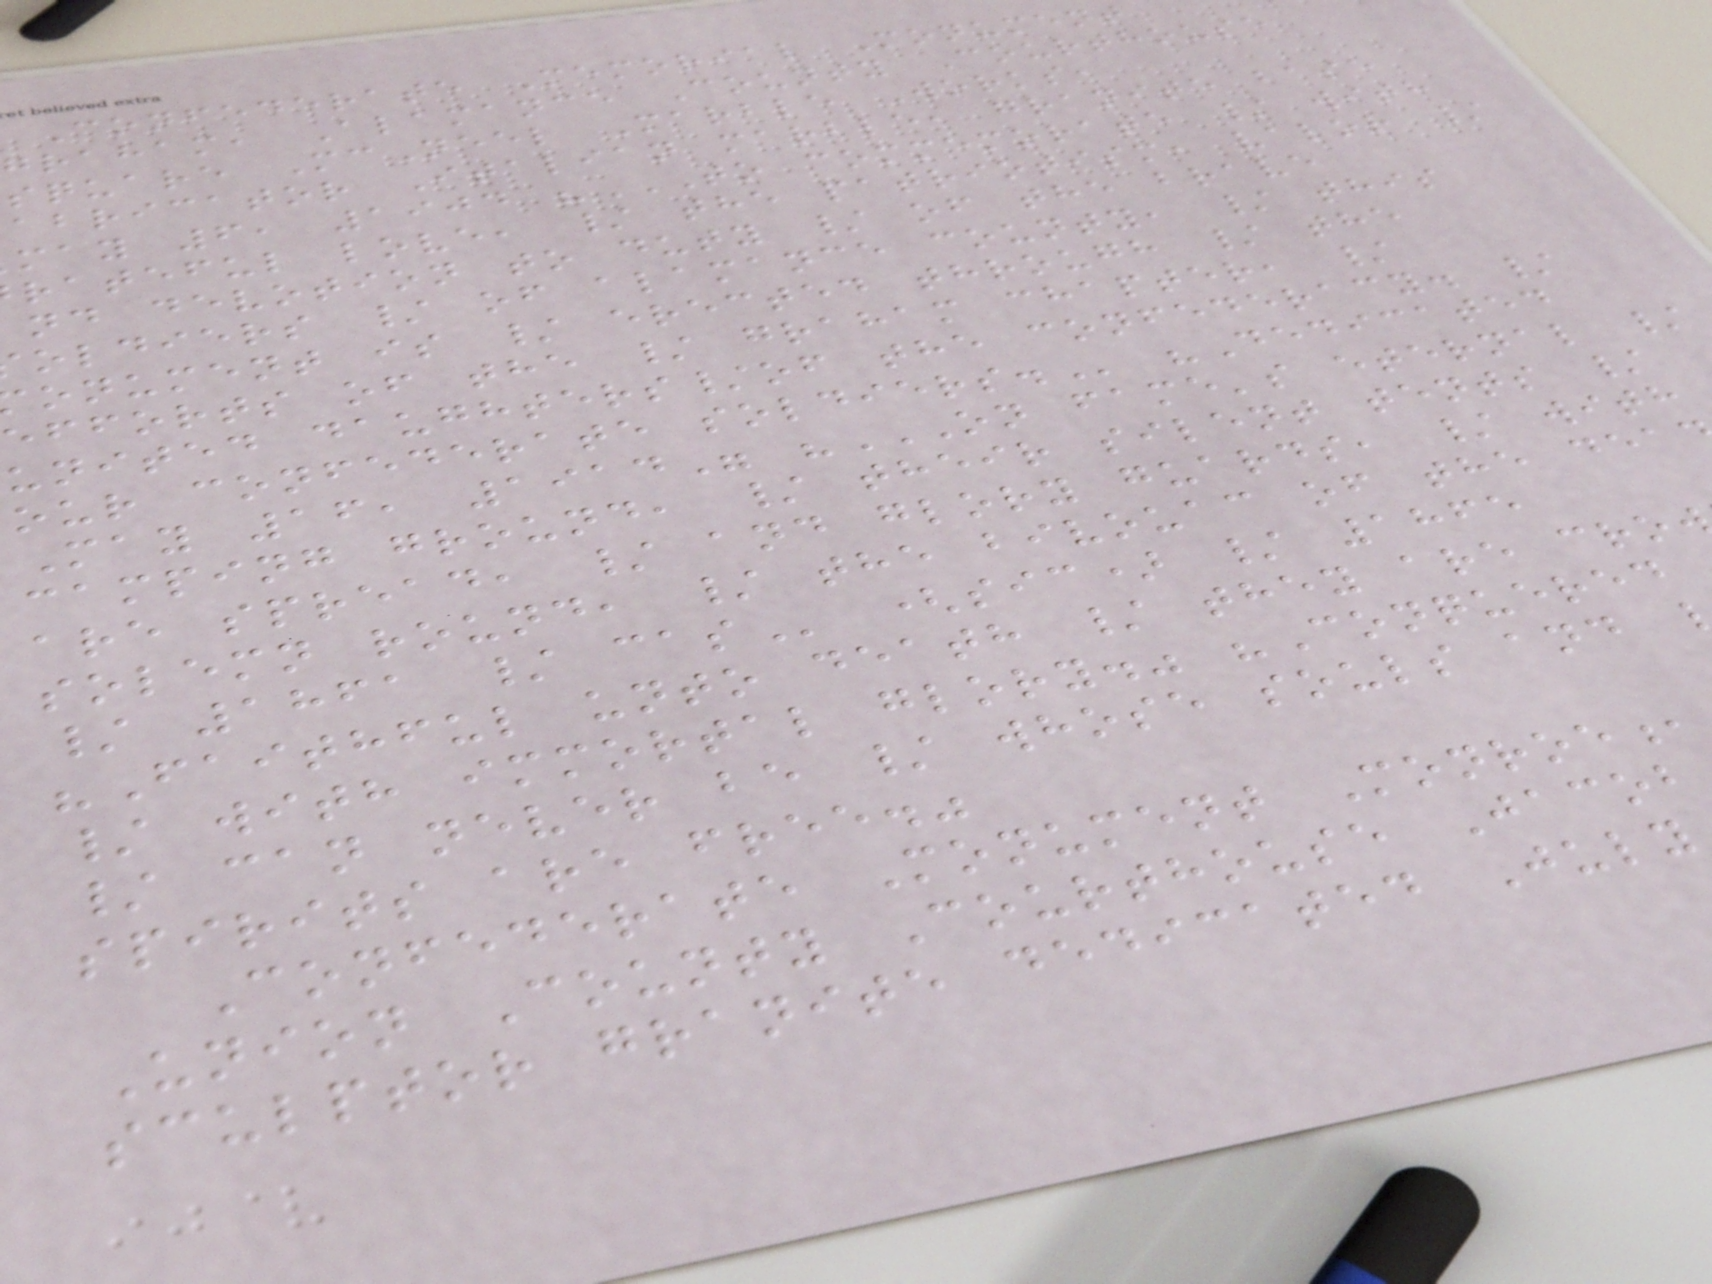Confederate Memorial Monument
graham, Alamance County Courthouse
square McNeel Marble Works,
abricator Italian marble, granite base
rateful love, / the patriotism, valor /
nd devotion to duty / of the brave
oldiers / of alamance county, / this
onument is / erected through / the
efforts of the / graham chapter, /
united daughters/of the confederacy. /
our confederate
May 16, 1914" "ON FAME'S ETERNAL /
camping ground, / their silent tents /
are spread, / and glory guards, / with
solemn round, / the bivouac of the
/ 1861 /
"Faithful unto death / they are cro
/ with immortal glory." "Conquered
/ can never be / whose souls and
spirits are free."
Confederate Monument Monroe
Union County Courthouse Jacob
sculptor granite dedicated July
